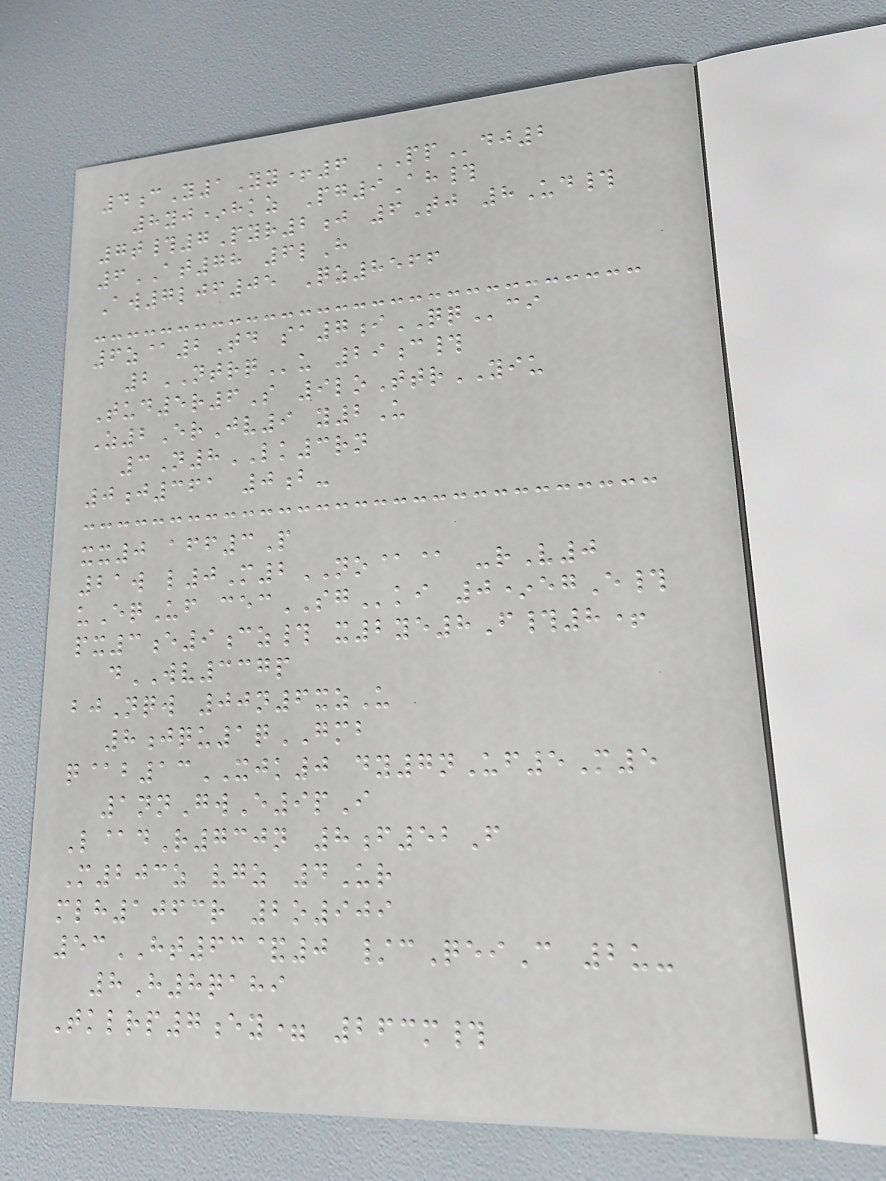4cY1Yy+6 PPdj2
8yj*hkz Pg9Ah#
7t#7Pyr2j 6Tj 8Ud#
6AT78 6lH
Aw7ljf05 Qz8566
6z@2Td sa7iQQci
2NTRQu 29c#
Tud5r6S 9loTtrYIU
Z2ErJv9 y2U
3N8LK3rn
0j361 0b-
xx0 aff3P
21w l0M2NO@@ -rV0
uEqUf cecSGki 0*egE#
px3e9cz# x2ye8F#8+
dWV337p
bjNqw 00n6xzU
8jqu1qGMB
q@b13XJK0 dy7nUf5M5
1nnGwE9pI
L@dR730n 8f52F
M203z vgz 4Ur
mlh1063r 2o909
53HT63&0 /cQeiC 2u-
8H8qahi
Tklrp7ey= 263m#
